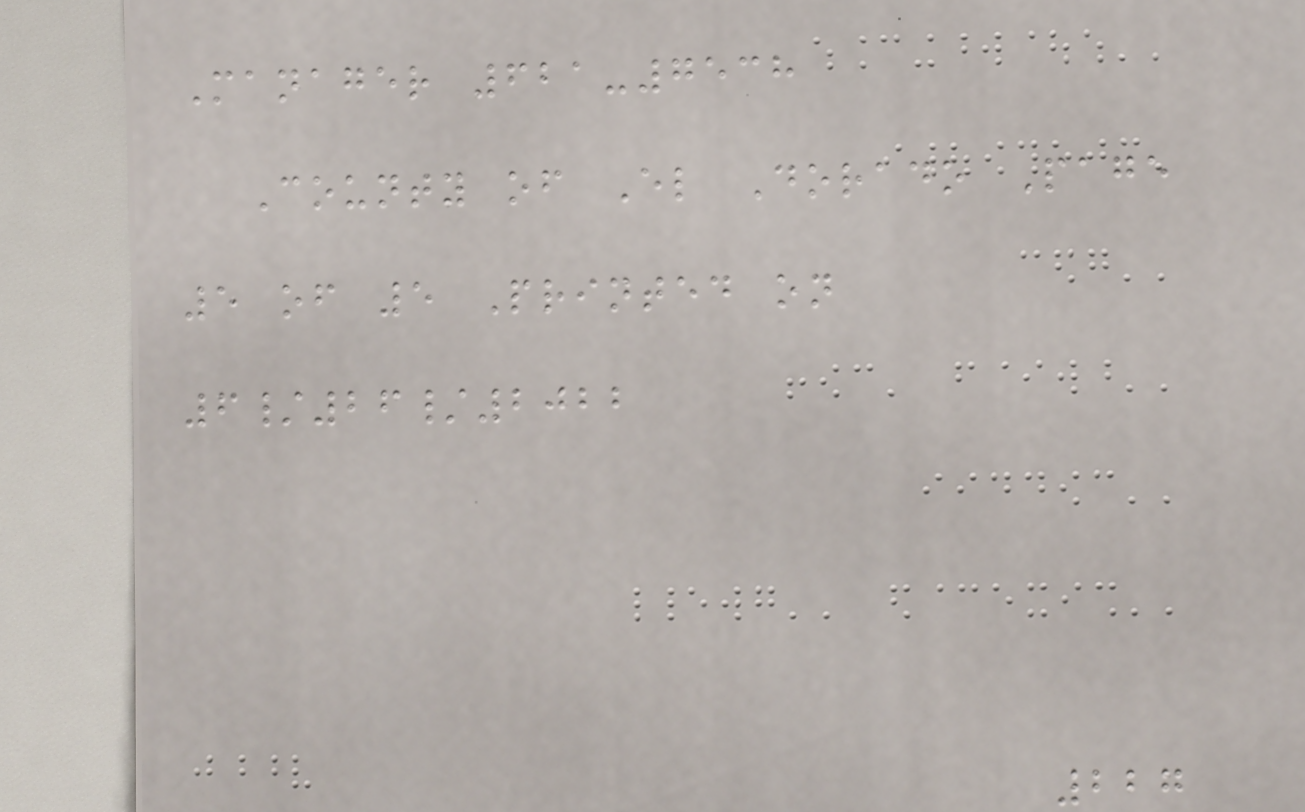Manager 621-7538
County of El Dorado Page
5 of 5 Printed on
6/26/2022
227
